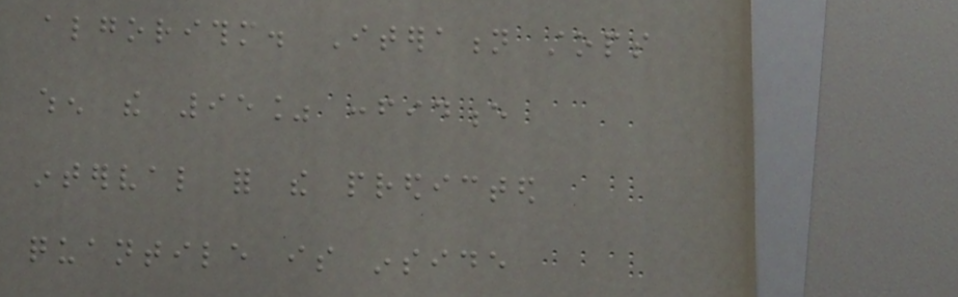algorithm. Iteration stops
when the 95% confidence
interval for the predicted
quantile is inside
